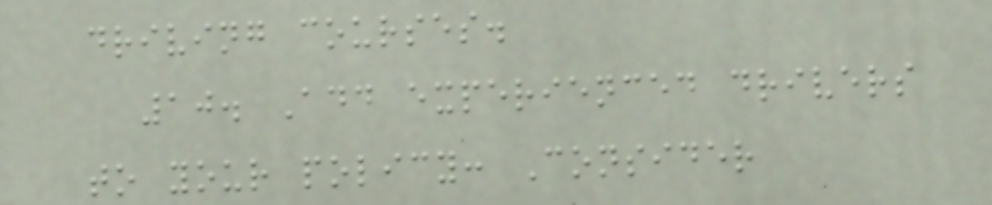driving courses.
10. Add experienced drivers
to your policy: Consider
